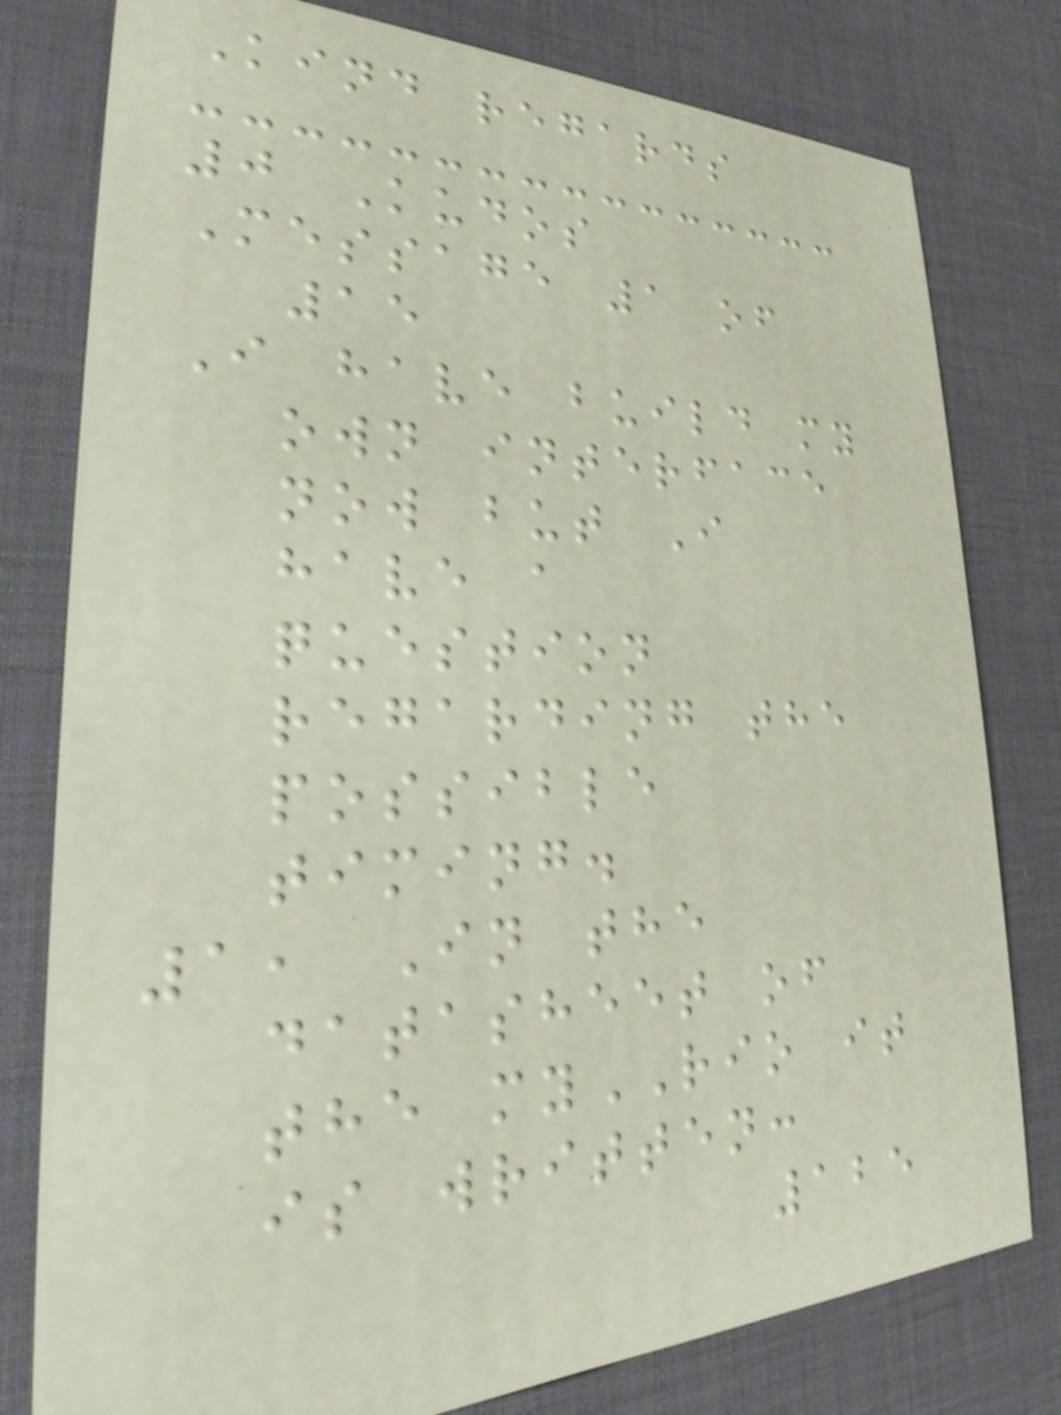Kind regards
0 Kudos
Message 1 of
15
I have build my
own interface
now but I
have a
question
regarding the
possible
timing.
1, In the
datasheet of
the myRIO it
is written:
125
